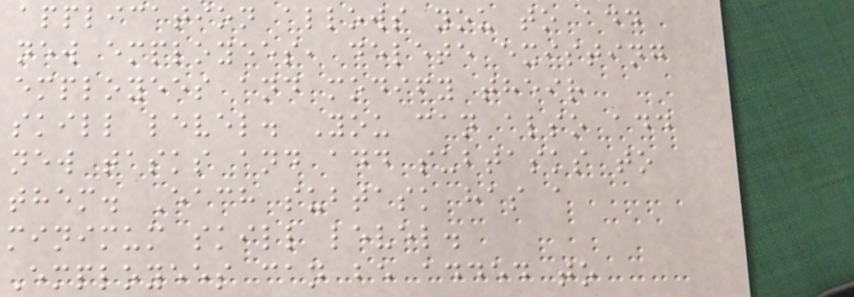application allows you to add
new employees, delete existing
employees and modify their
skill level. You can also add
new tasks and add subtasks to
them. Each subtask has a
minimum skill level.
Employees can be added to
